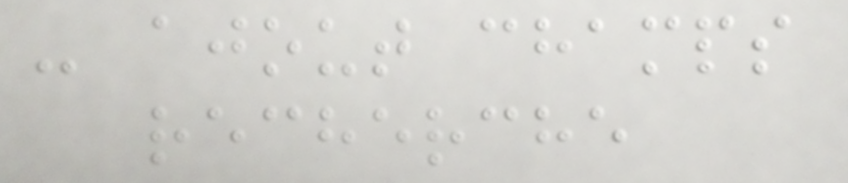- ajout champs
recherche
